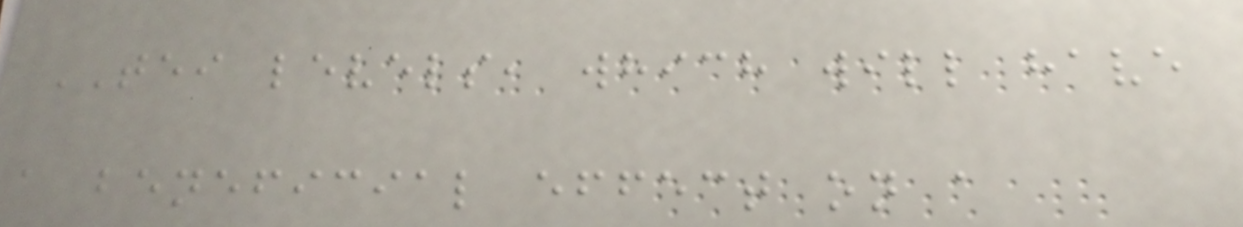TEI levels, which will have
a beneficial effect on a
